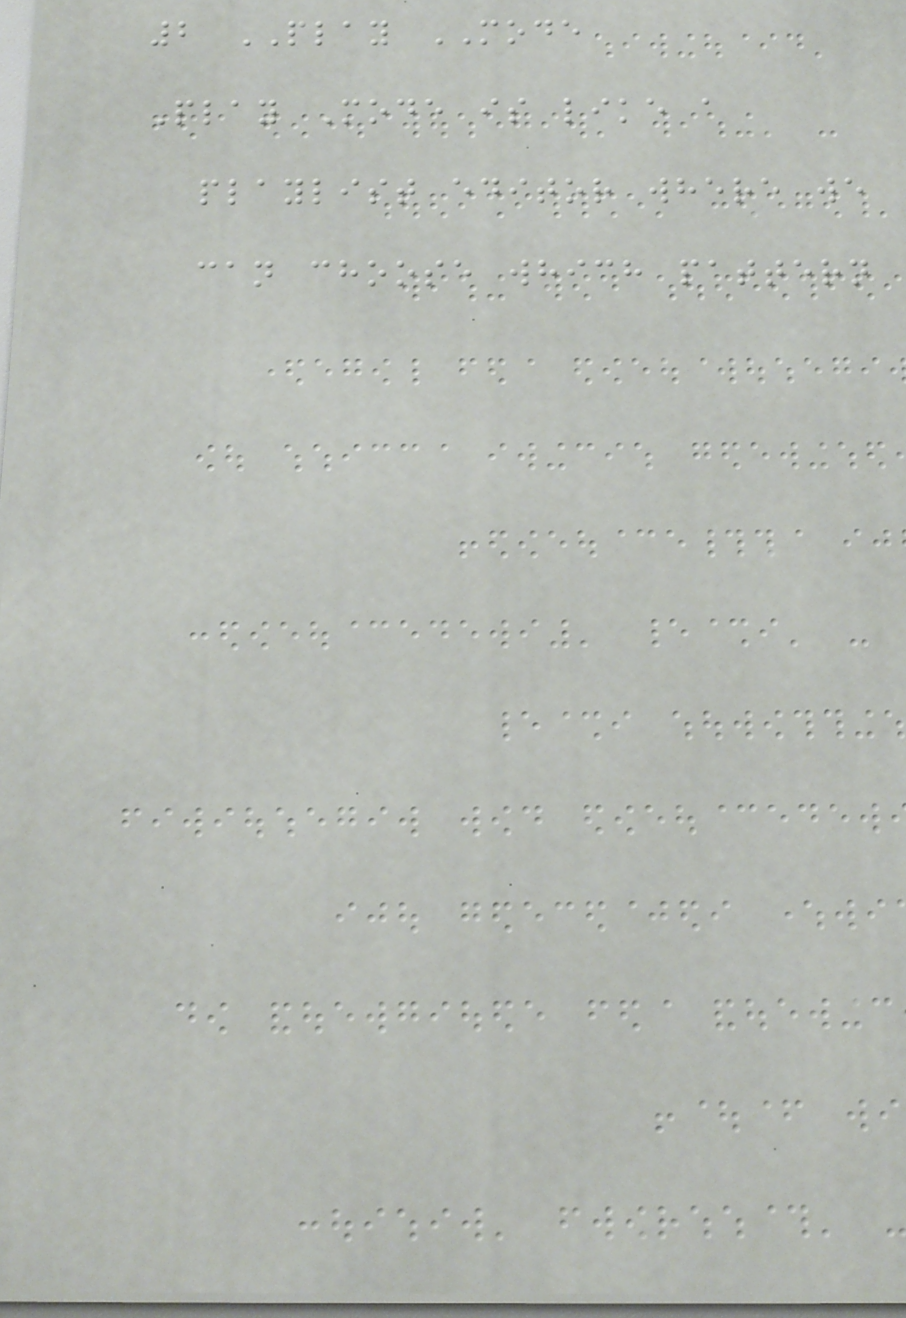2 PLAY MODE
Play Mode is like a
playlist editor where we
can choose which pattern
